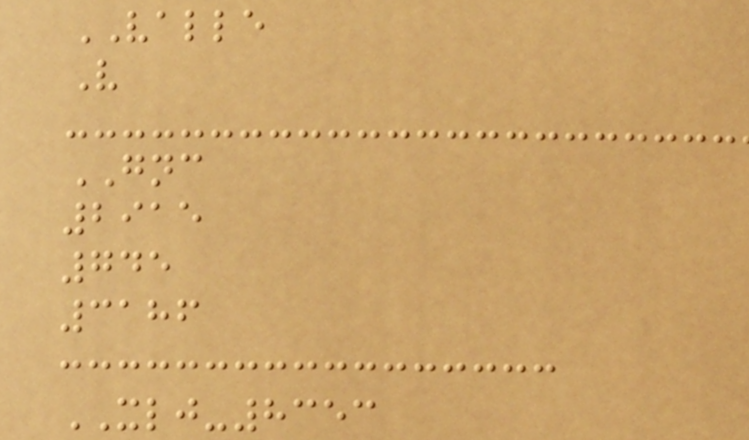VALLE
V
GNC
2915
745
3186
XLJ-8353
